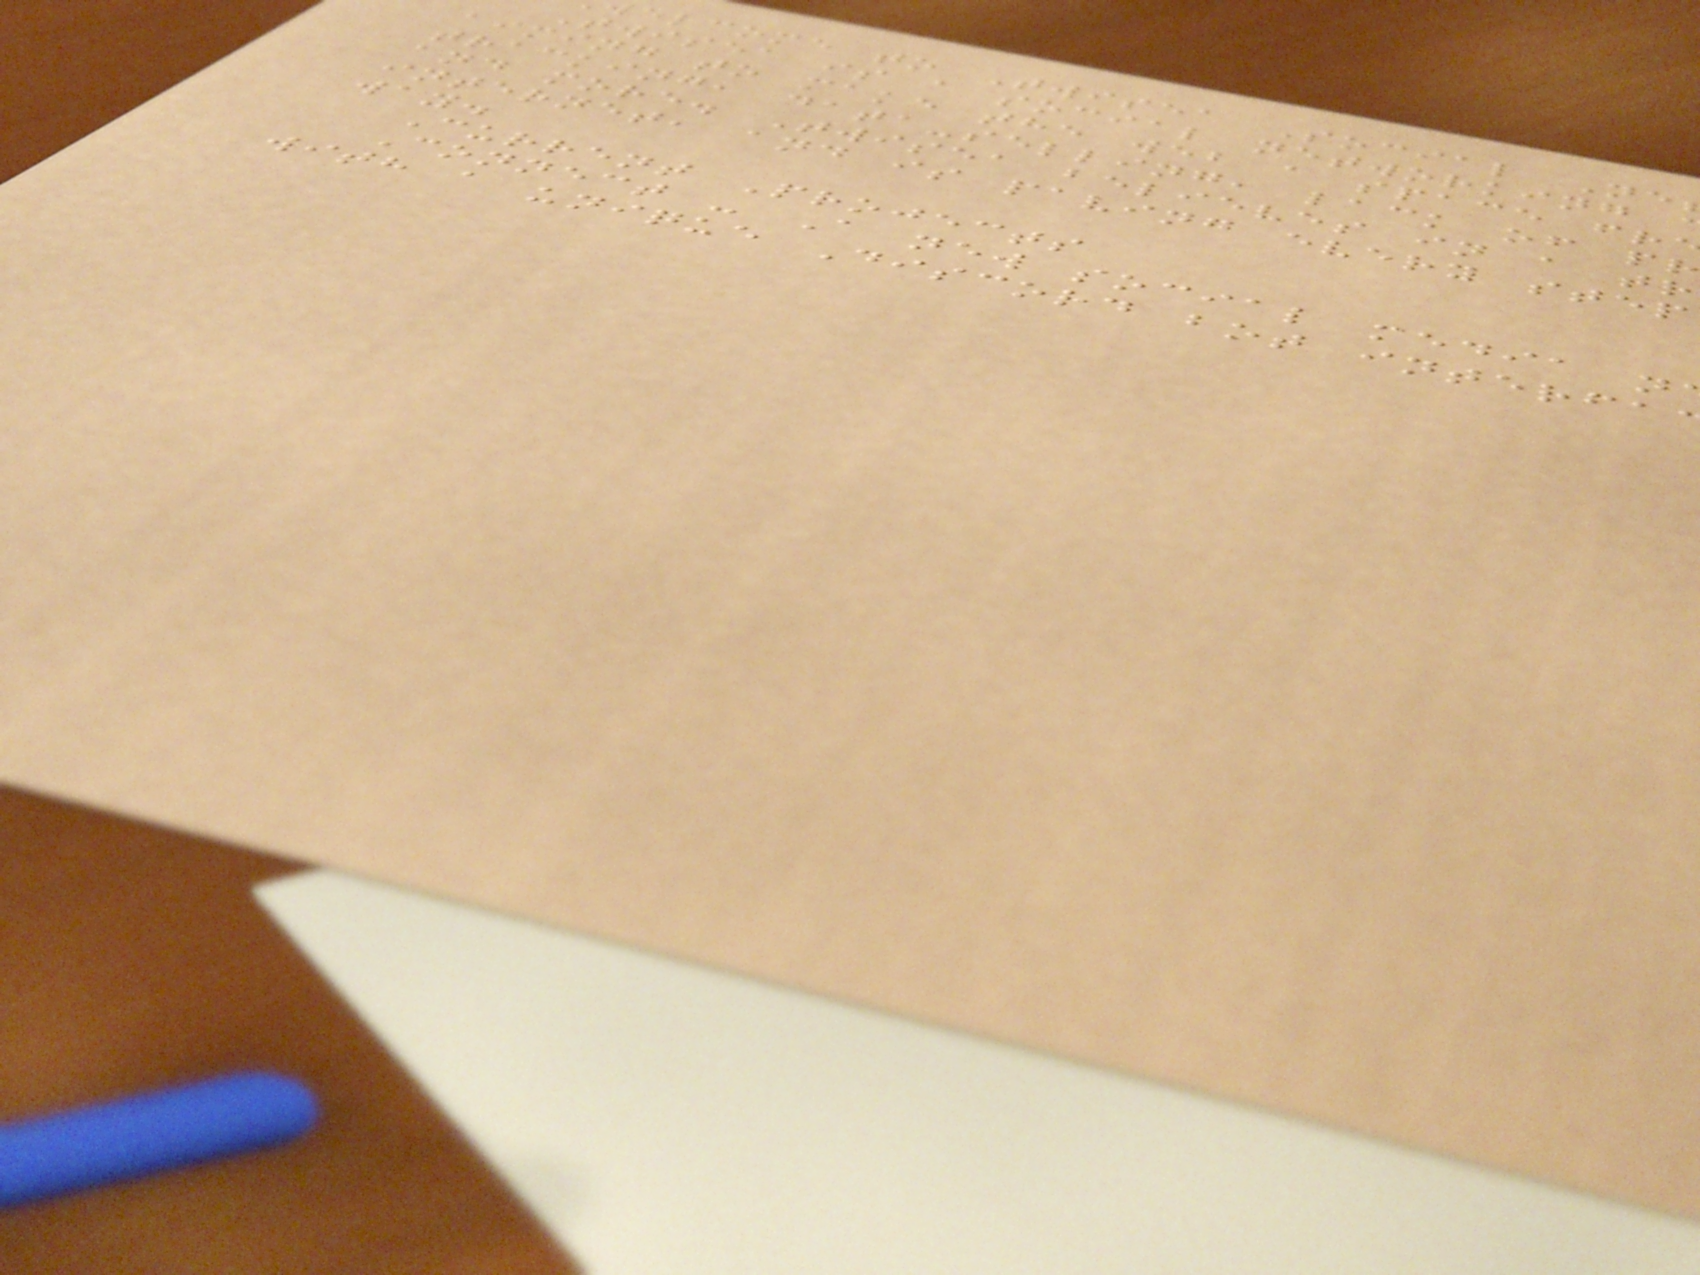elcome to Twisea Social Ne
Twisea is a social networking
aiming to make the web a space fr
tracking, data-selling, lack of pr
and more. Twisea believes in a tr
internet, and is paving every step
way.
Current Projects
Connect - A new social media n
with a unique Discord bot interfa
